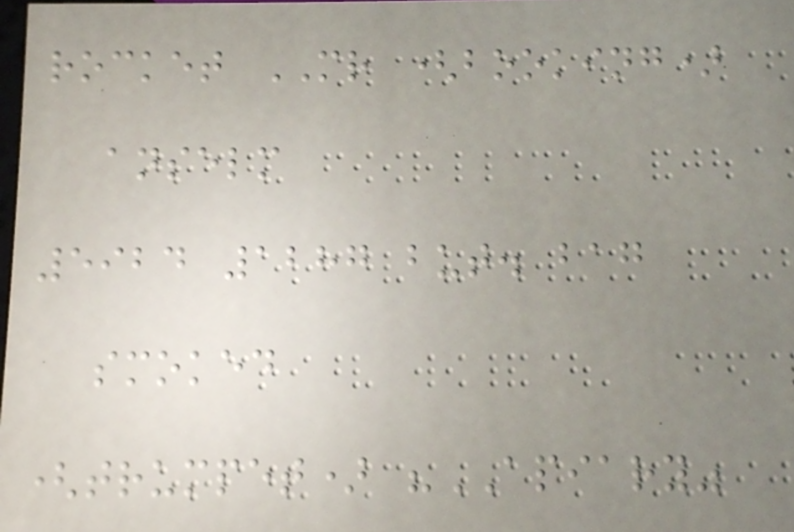rocket MR (booking)
anselm
5924 1287 but. bag
smoked
(trumpet) "APIARY"
